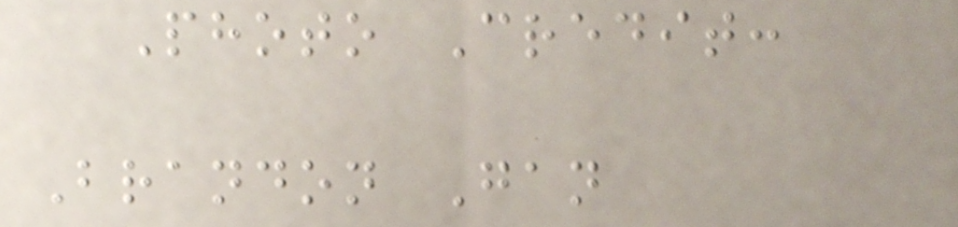Photo Credit:
Brandon Gan
